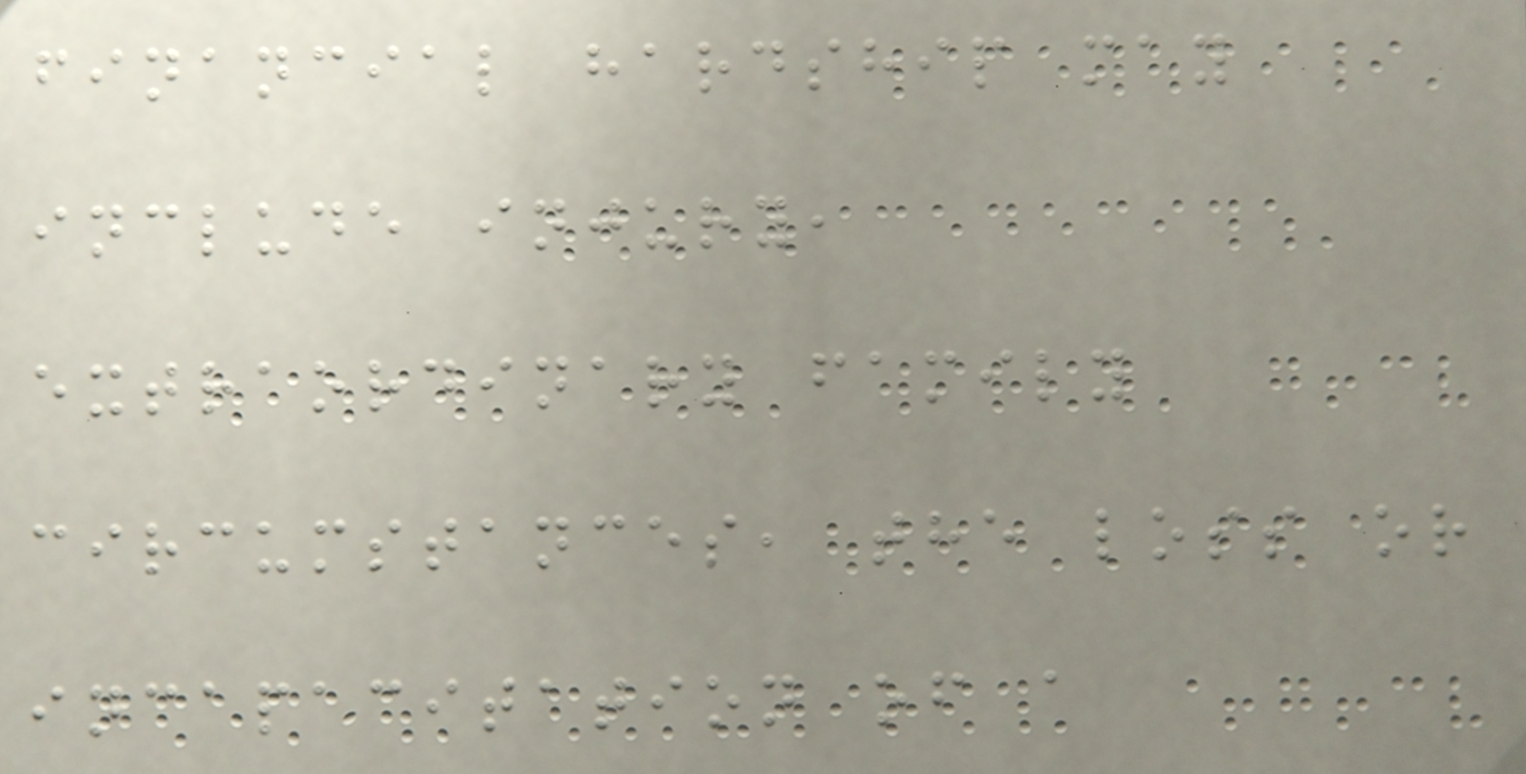financial hardship may
include injury,
extraordinary family
circumstances, the loss or
incapacitation of a
